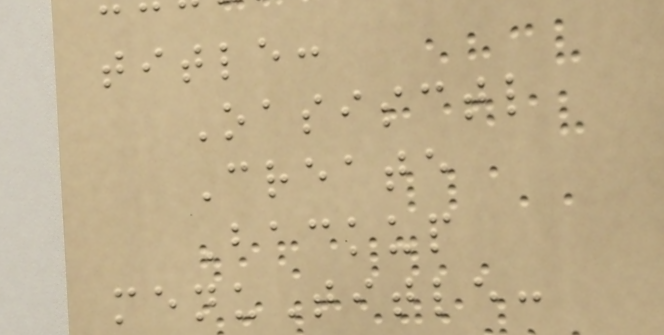title:
Oasisctl
Create
Backup
menuTitle:
